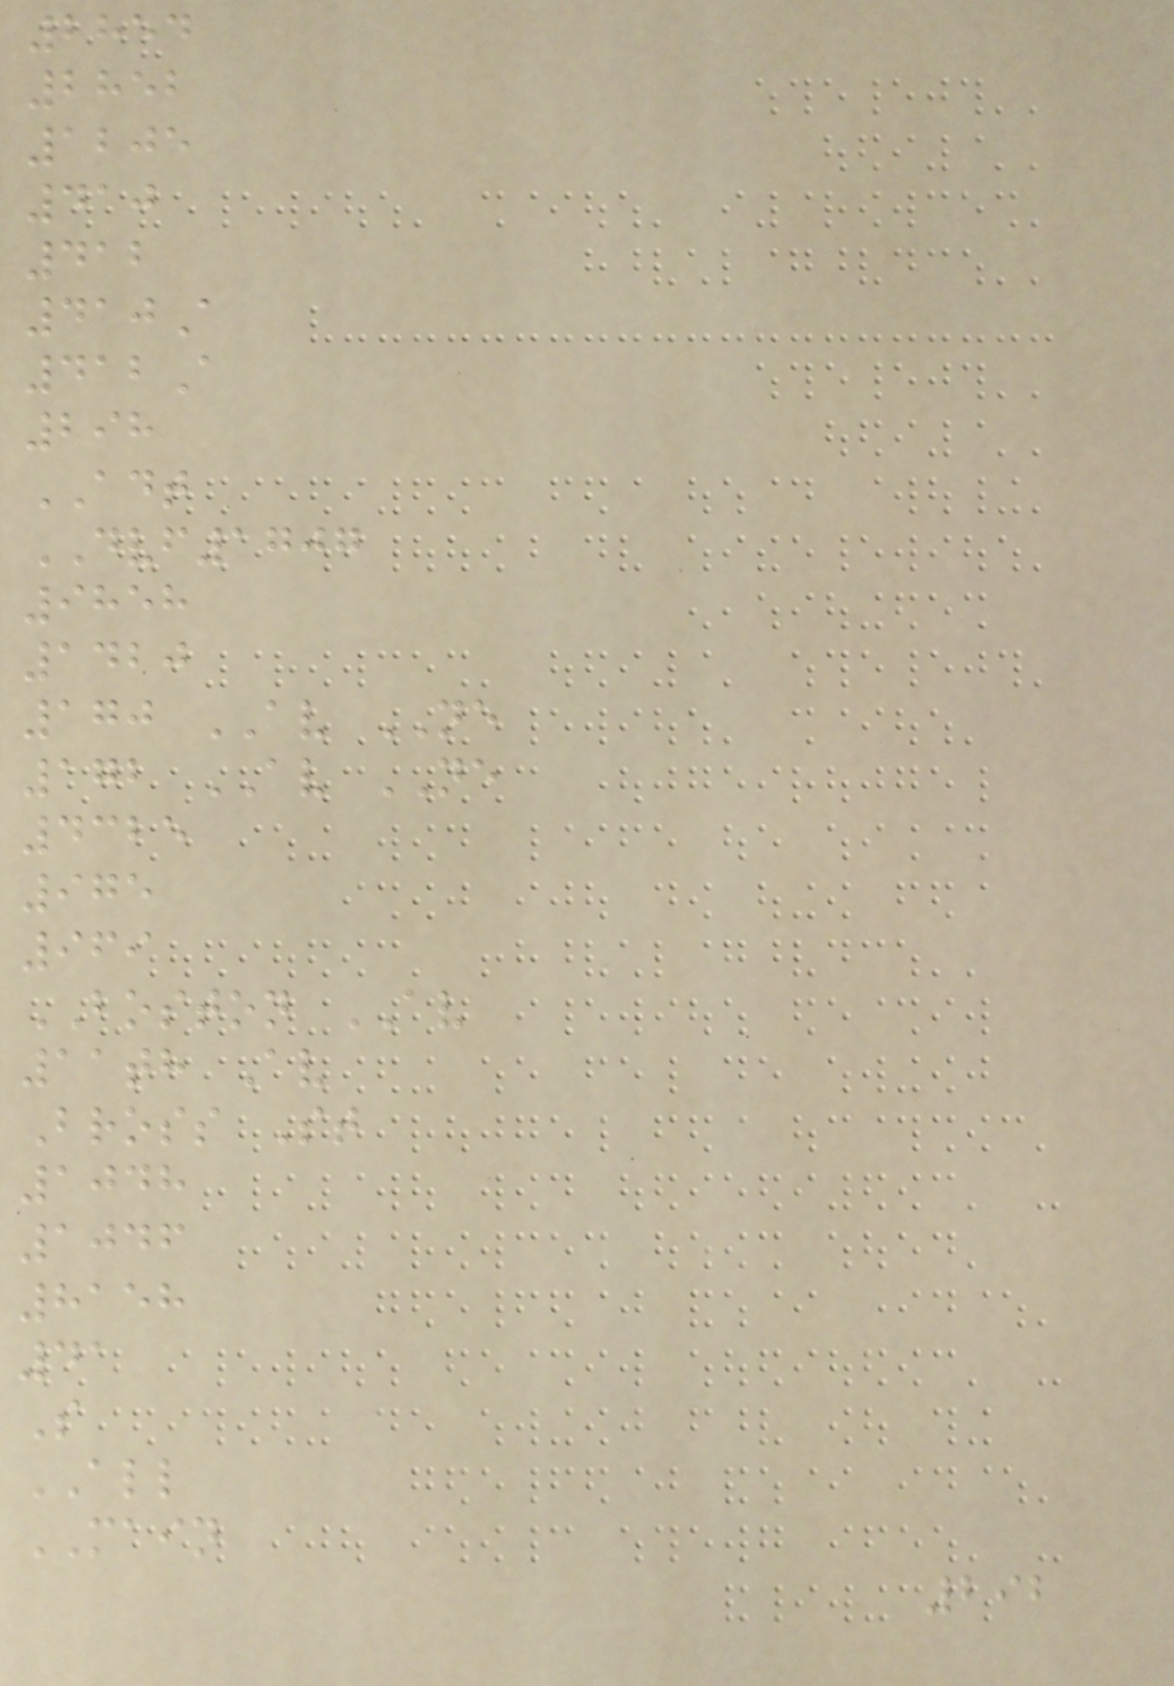2854
2852
1205
410
412
410A
412A
298
ADT
DVF1707
9858
1420
170 AV NE
172 AV NE
4325
975
969
BOSTON AV
11th Av
Bross St
1048
1046
8158
41
S
ALL
MAIN
292
